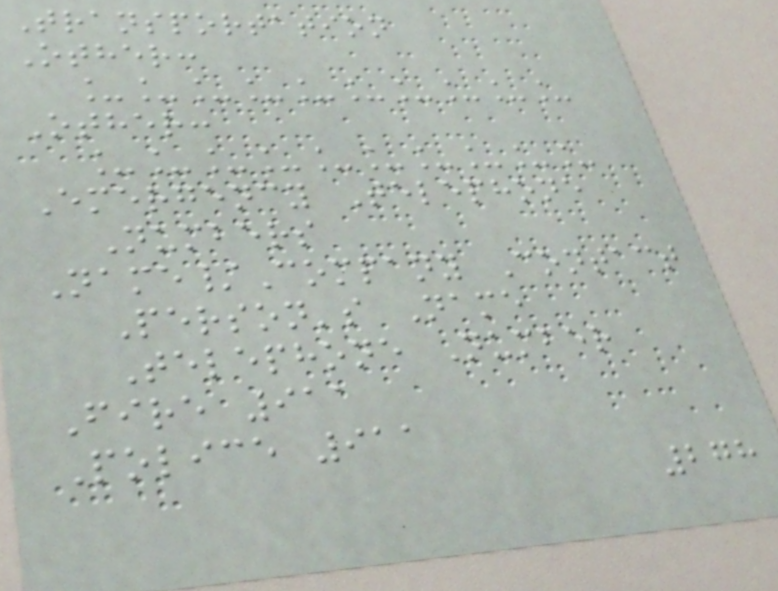Transportation
Other:
__________
Other:
__________
Emergency Telephone
Numbers
Name/Company Contact
Person's Name
Telephone Number
Fire 911
Police 911
278
